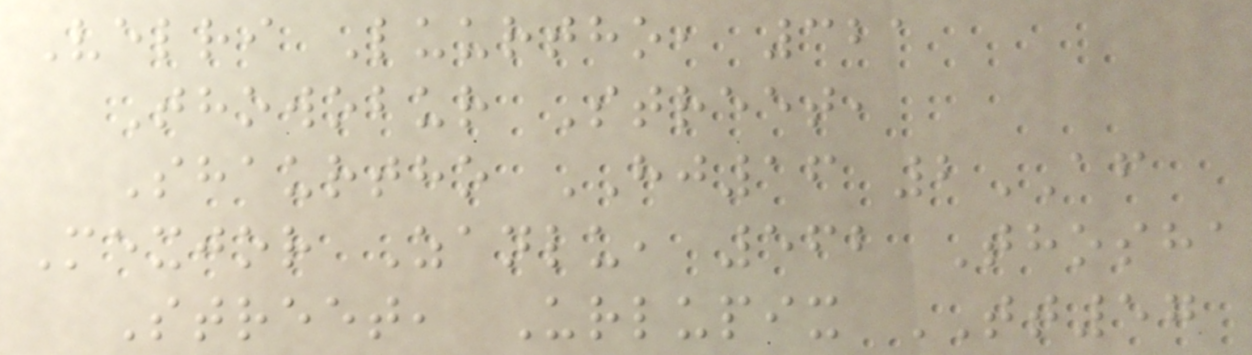Velri Luurtho, 321
Thowobur Street,
Shaurtho HJ16 2AF
Mexjor Zanlu, 562 Thosha
Street, Urlupix TT57
